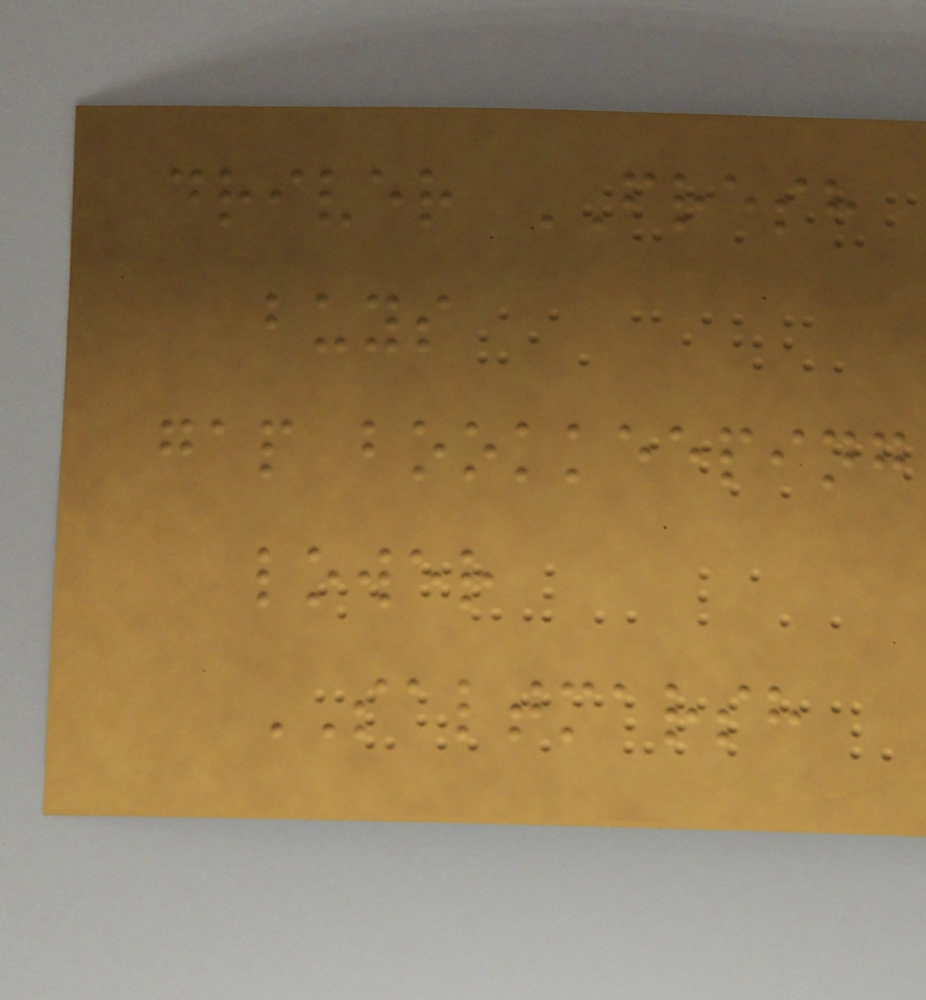driver FRESH
buys
gap bookkeeping
lower
SALTMARSH
